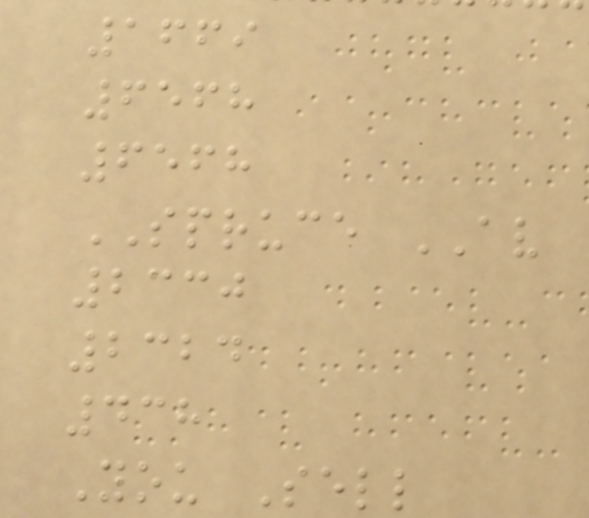1669
6568
6568
SPRUCE AV
2330
2324
438
You Sell
